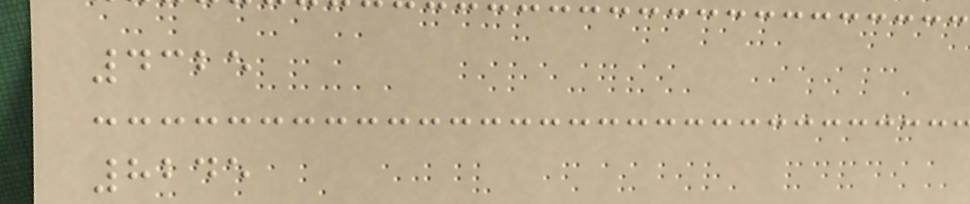4325
8245
